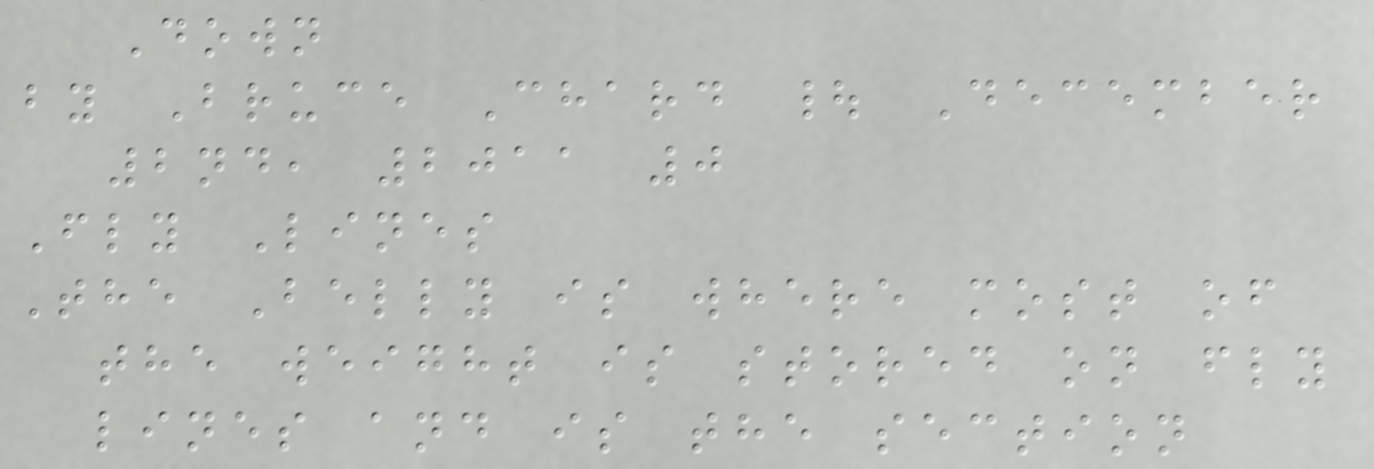Down
by Bruce Chard | December
2nd, 2011 0
Fly Lines
The Belly is where most of
the weight is stored on fly
lines and is the section
